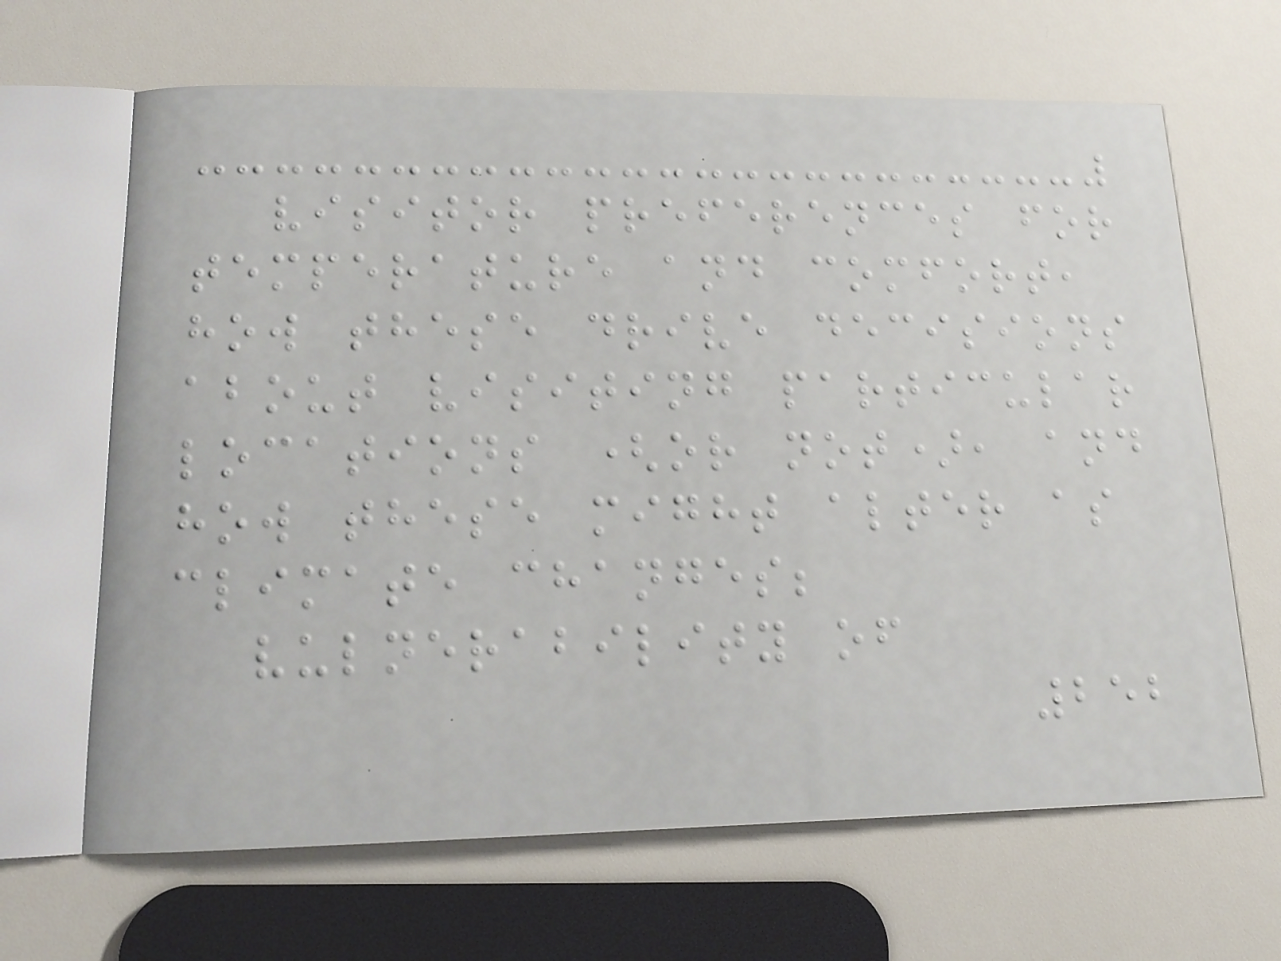visitor preferences for
temperature and comfort,
how these drive decisions
about visiting particular
locations (or not), and
how these might alter as
climate changes;
vulnerability of
252
